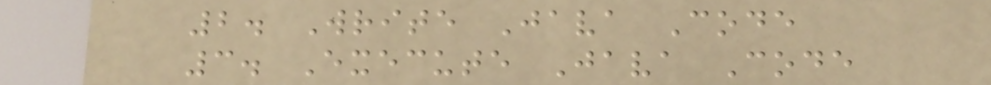2. Write Java Code
3. Execute Java Code
